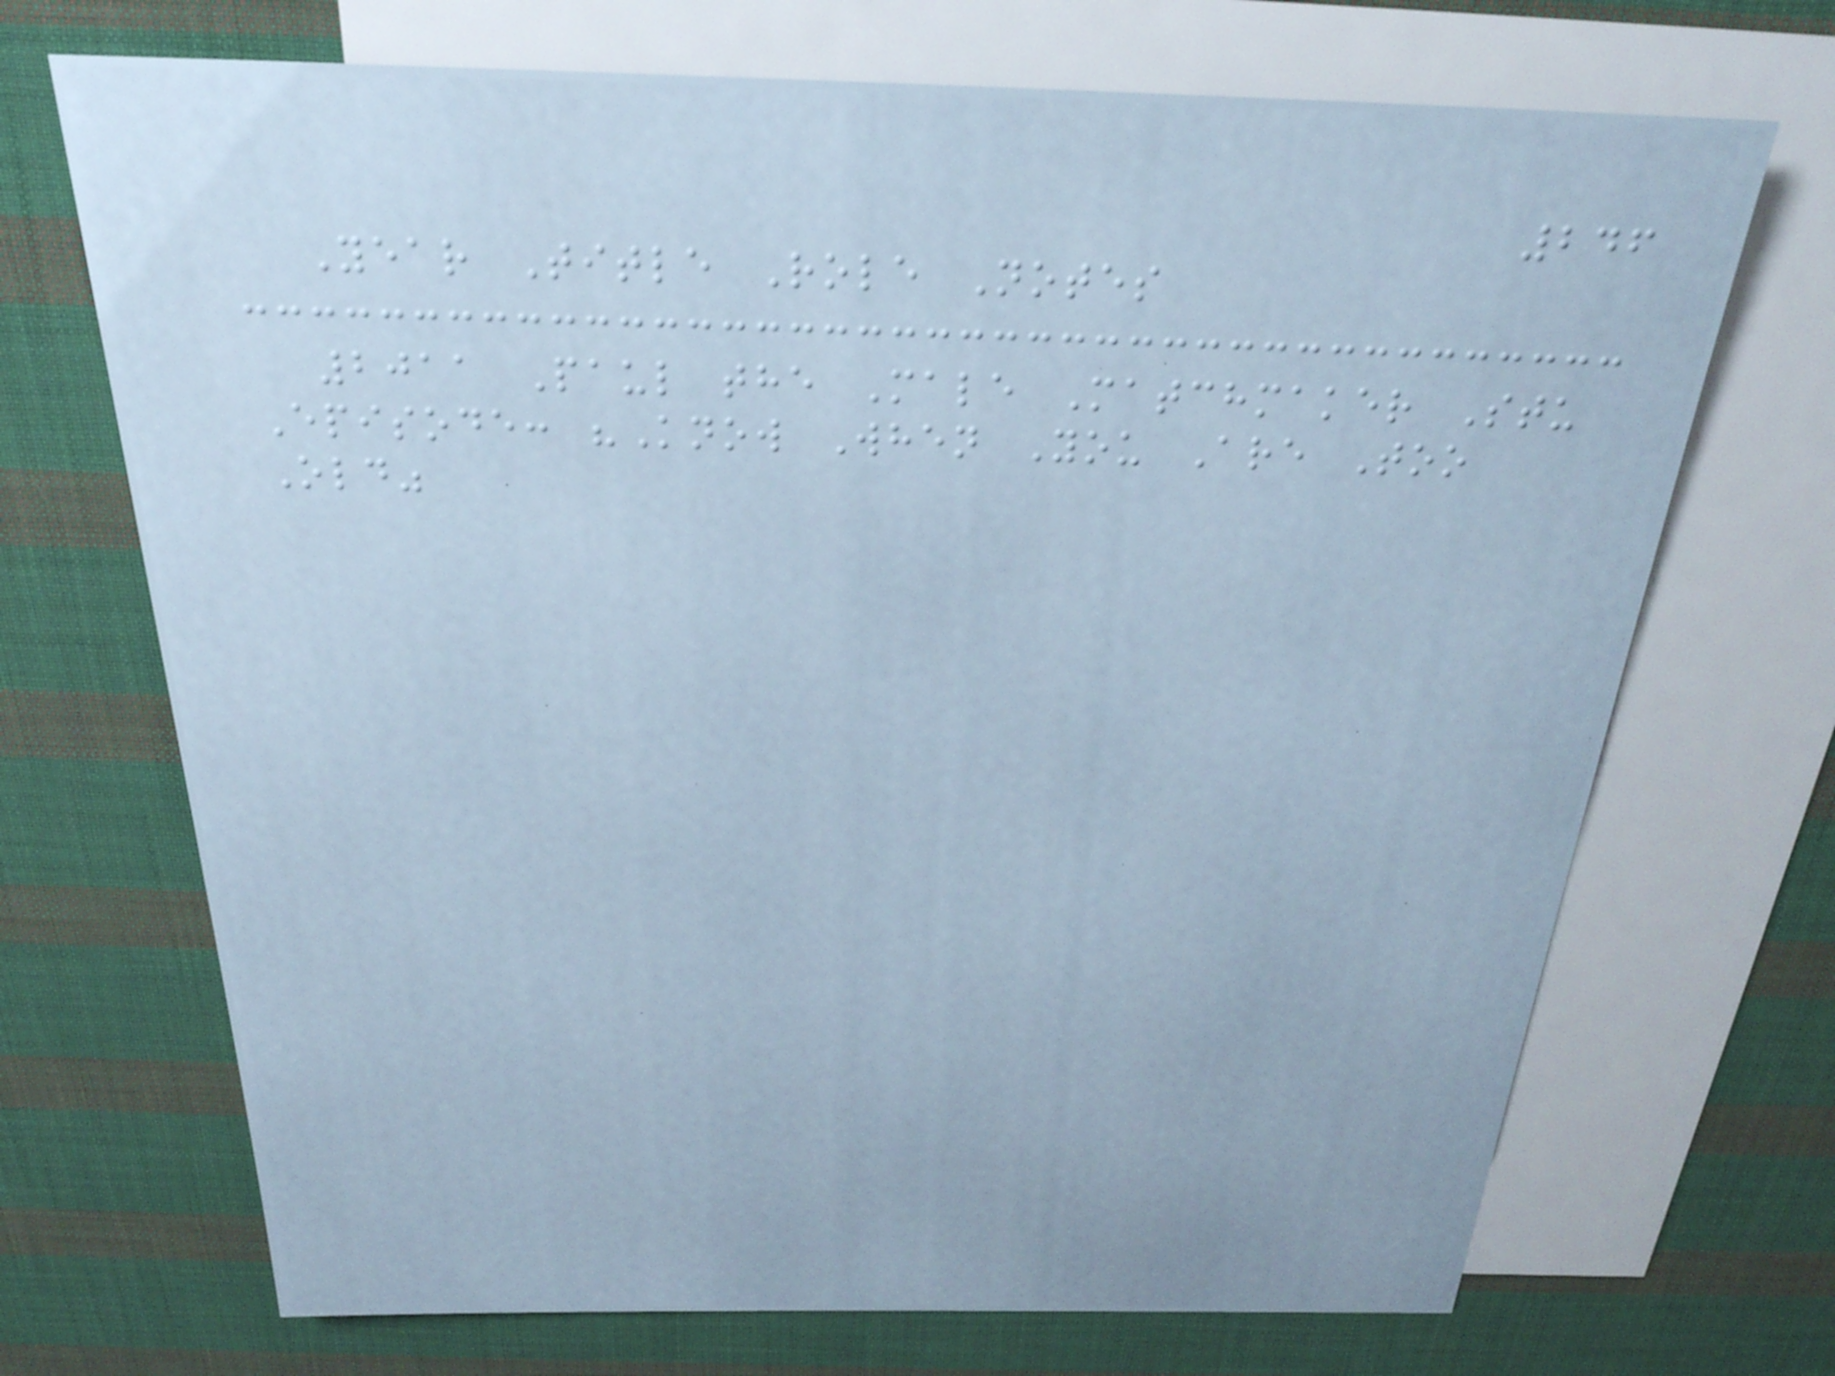246
Year Title Role Notes
2011 Paul the Male Matchmaker Stu
Episode: "Know When You Are Too
Old"
